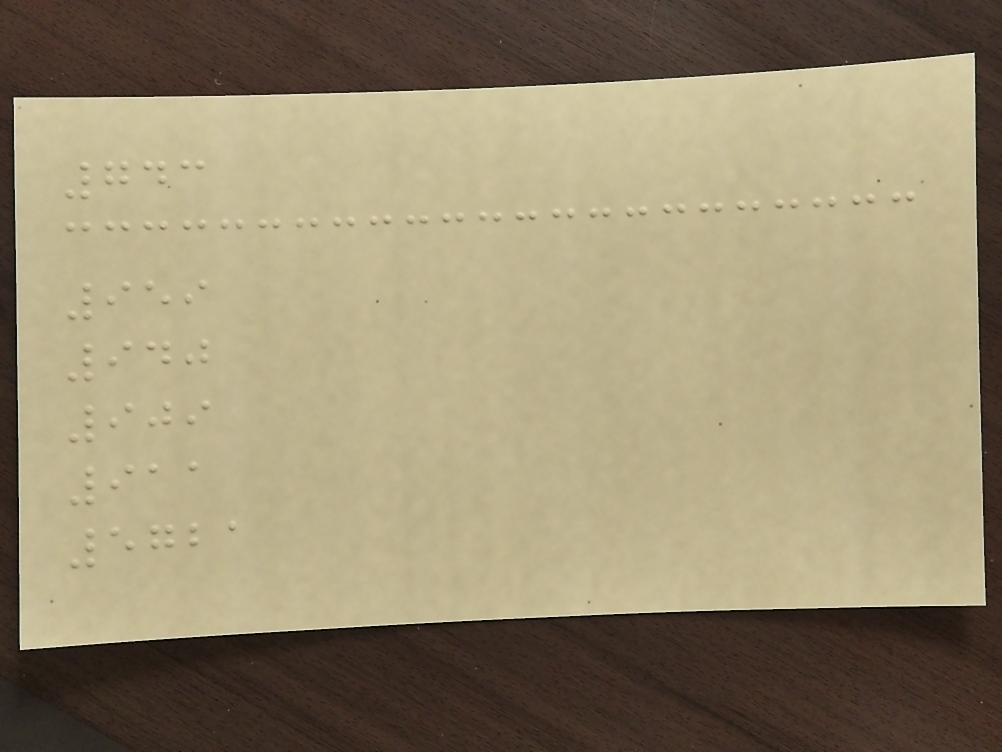743
959
940
909
911
5721
